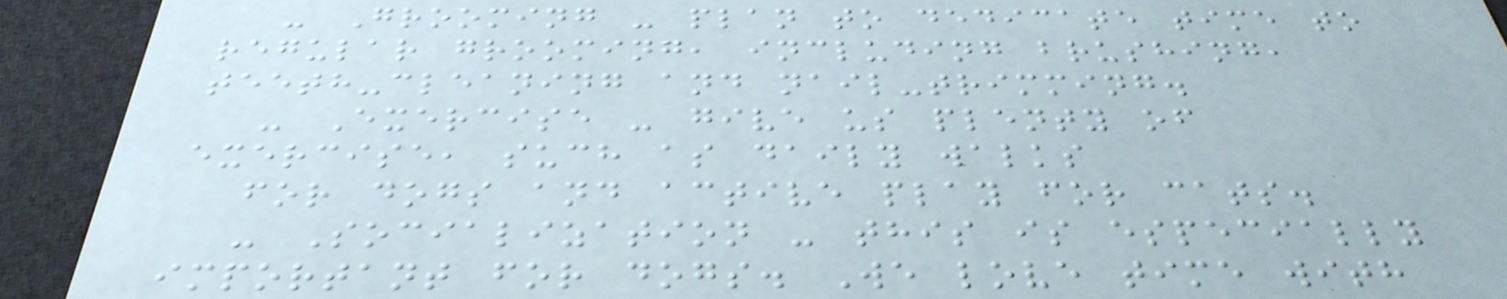- Grooming - plan to dedicate time to
regular grooming, including brushing,
teeth-cleaning and nail-trimming.
- Exercise - give us plenty of
exercise, such as daily walks
for dogs and active play for cats.
- Socialization - this is especially
important for dogs. We love time with
